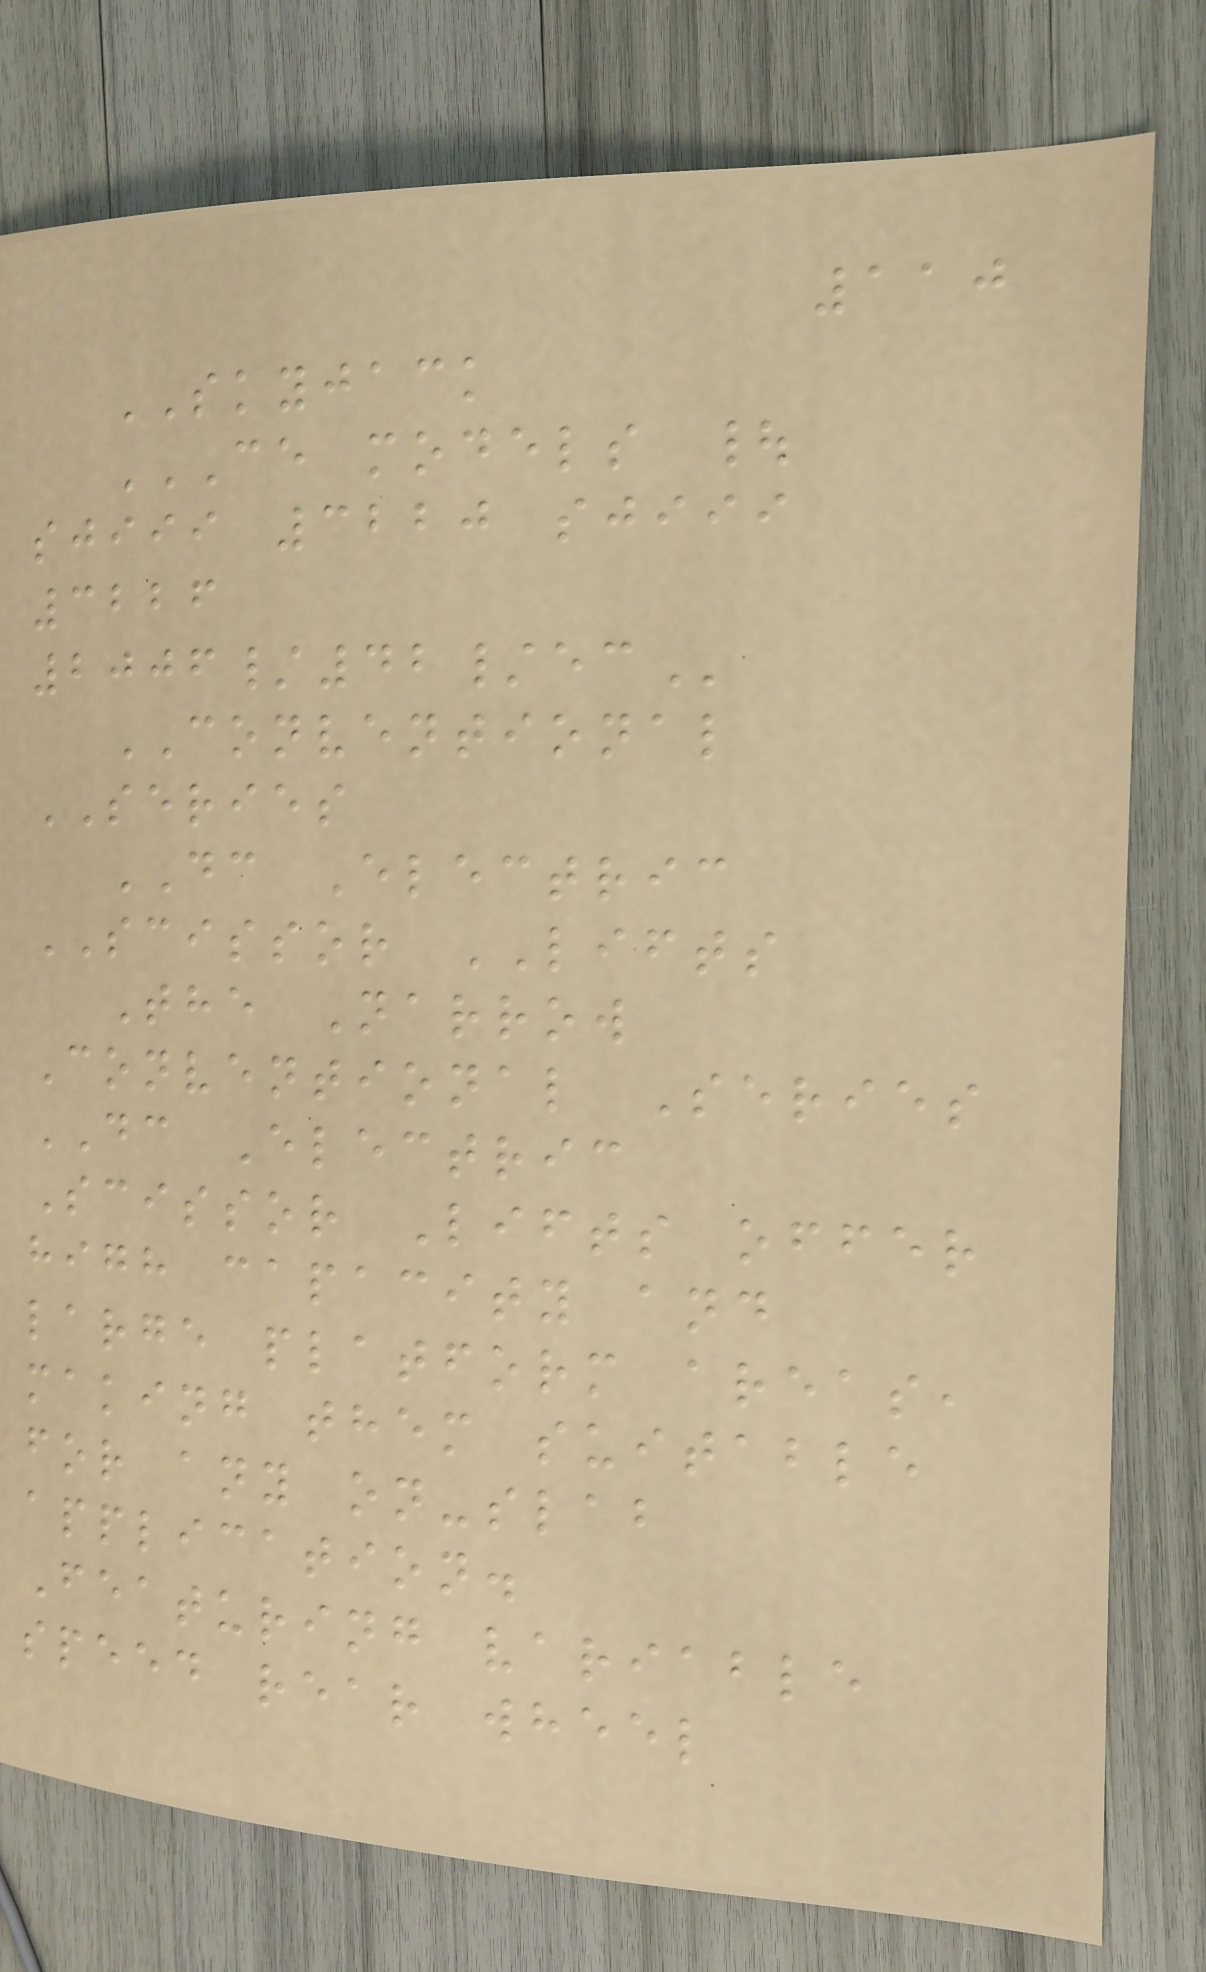110
SKYJACK
CE MODELS |
SJIII 3220 SJIII
3226
2006/42/EC
CONVENTIONAL
SERIES
DC Electric
SCISSOR LIFTS
The Narrow
Conventional Series
DC Electric
Scissor Lifts offer
high capacity and
large platform areas,
making them suitable
for any on-slab
application.
Featuring variable
speed rear wheel
